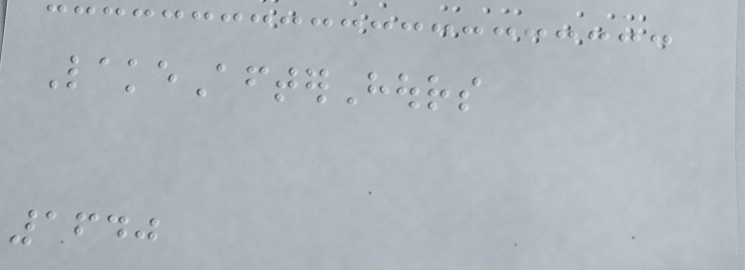LakeAfterHours
1640
